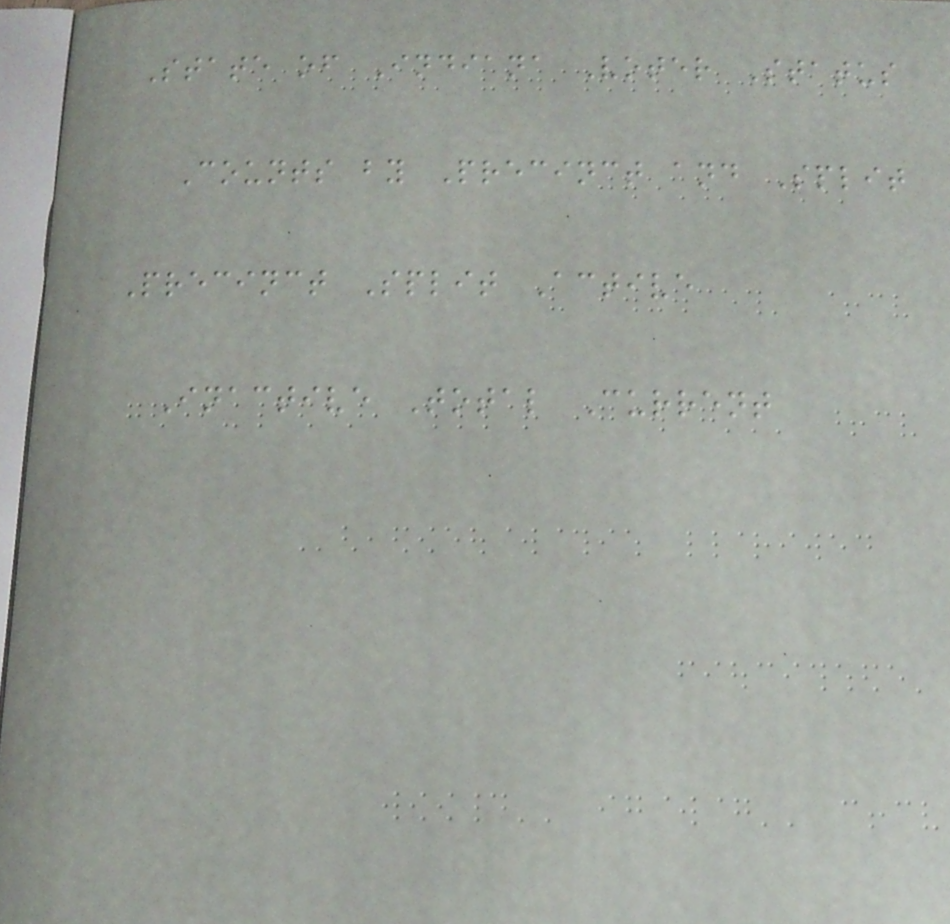State of Indiana Voter Status
Counts by Precinct and Split
Precinct Split Active
Inactive Total Current
